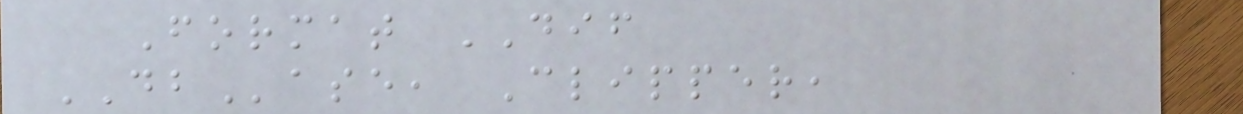Format DIF
DBase, Clipper,
